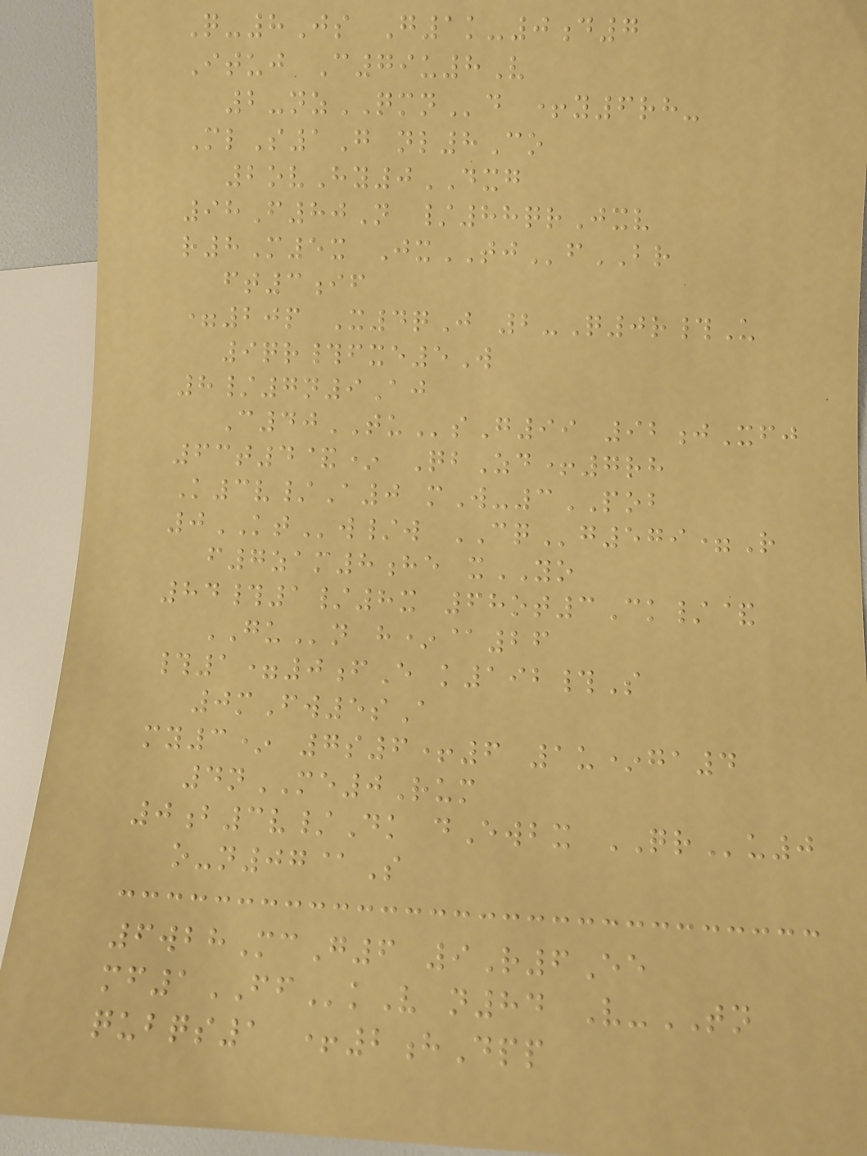Q-8Js G1k-0d7
Ituj C79u8V
2-nzQMNd +y6rh-
MlS1G nl8Co
2ovHy0DXG
98F80N /88qrJxv
r8M5x JxTJfBR
ft3if
=20p X4qJ 2-Q0r#U
9qr#fxe5W
8/7n9Aj
C40TUsG99 92jXfj
63t4&* QbZd+7rh
K3v/A0 mW-3POB
0KTw/w CQg579=R
f7zam8he xYO
84#1/8x 68ot3Ck/&
GUn h*@26
#1=0fE k192#S
0mFw5sA
my3* 7s6+6 1u*ga4
4nME0Rum
0b3v/Dk dEwbx QRu0
o-n07@S
6wbhMcG6 9R6Ee
mf1FFkV n84 V-TN
qubqs1 +2hDpp
